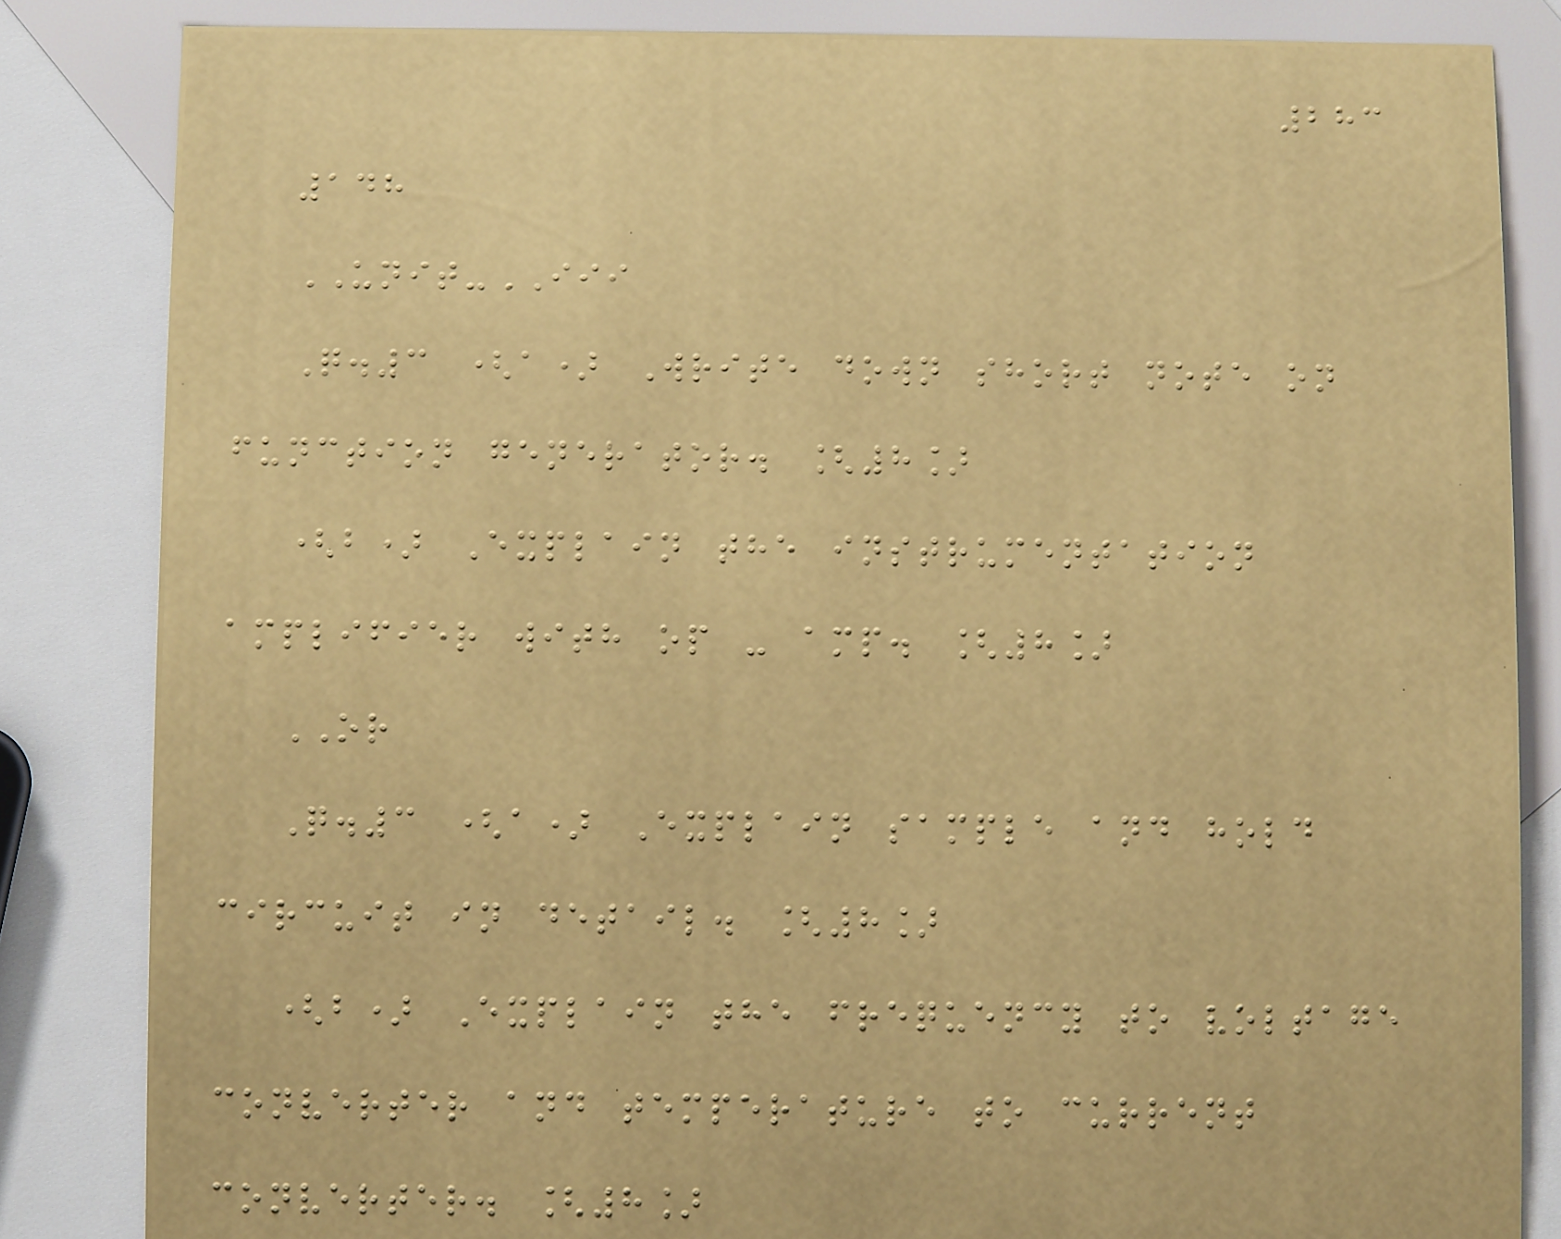283
148
UNIT-III
Q.3 (a) Write down short note on
function generator. [8]
(b) Explain the instrumentation
amplifier with op - amp. [8]
OR
Q.3 (a) Explain sample and hold
circuit in detail. [8]
(b) Explain the frequency to voltage
converter and temperature to current
converter. [8]
